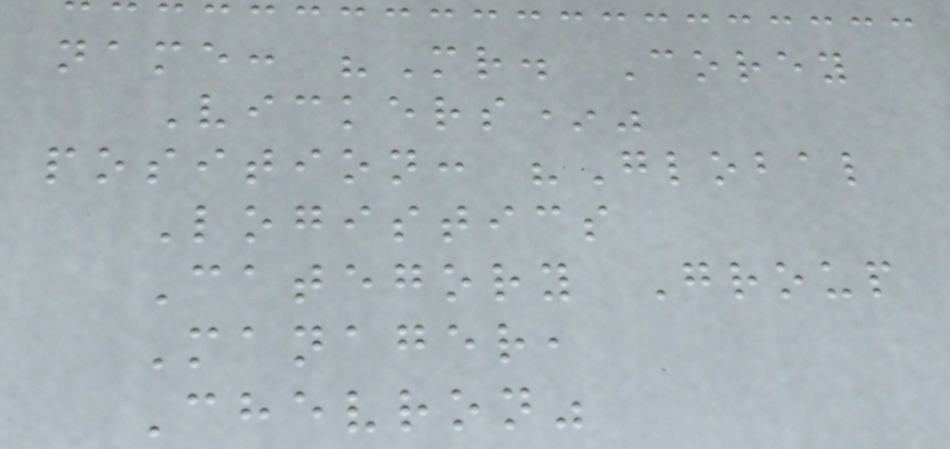name: "Mr. Corey
Vickers*"
position: "Global
Logistics
Category Group
Manager,
Chevron"
